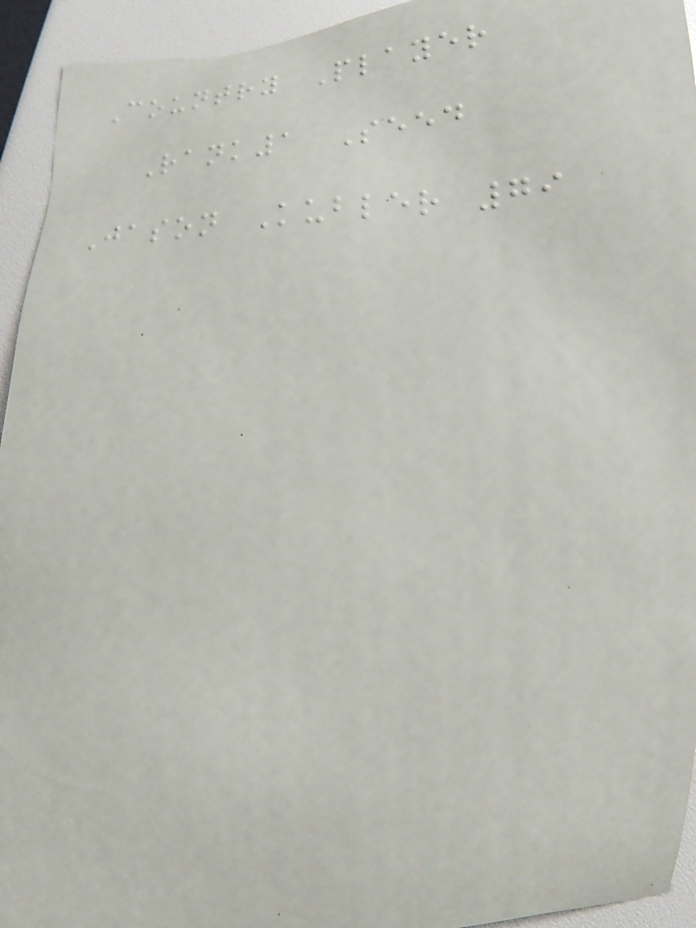Country Player
Rank1 Seed
Jason Kubler 79
